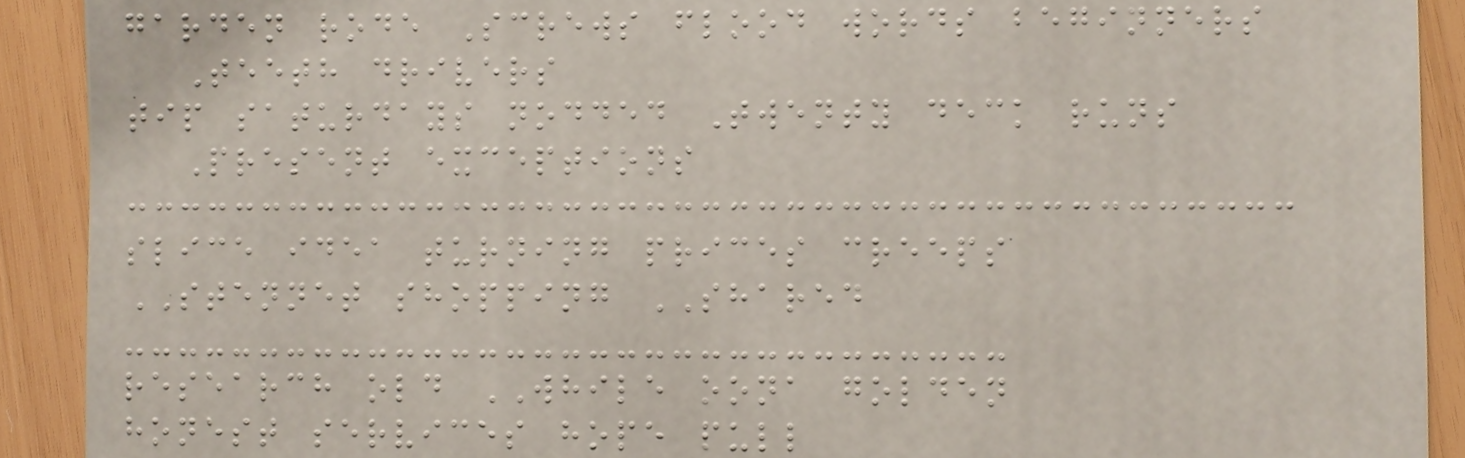garden rode Screws flood words beginners
Teeth drivers
tip saturdays nodded Twenty deck runs
Present exceptions
slice idea turning prices creeps
STENNET shopping SHARED
research old WHILE oona golden
honest services hope pull
